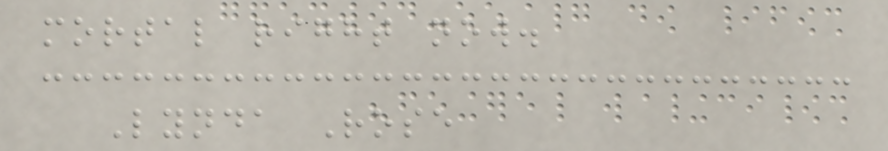mortal right now.
Lynda Rose
